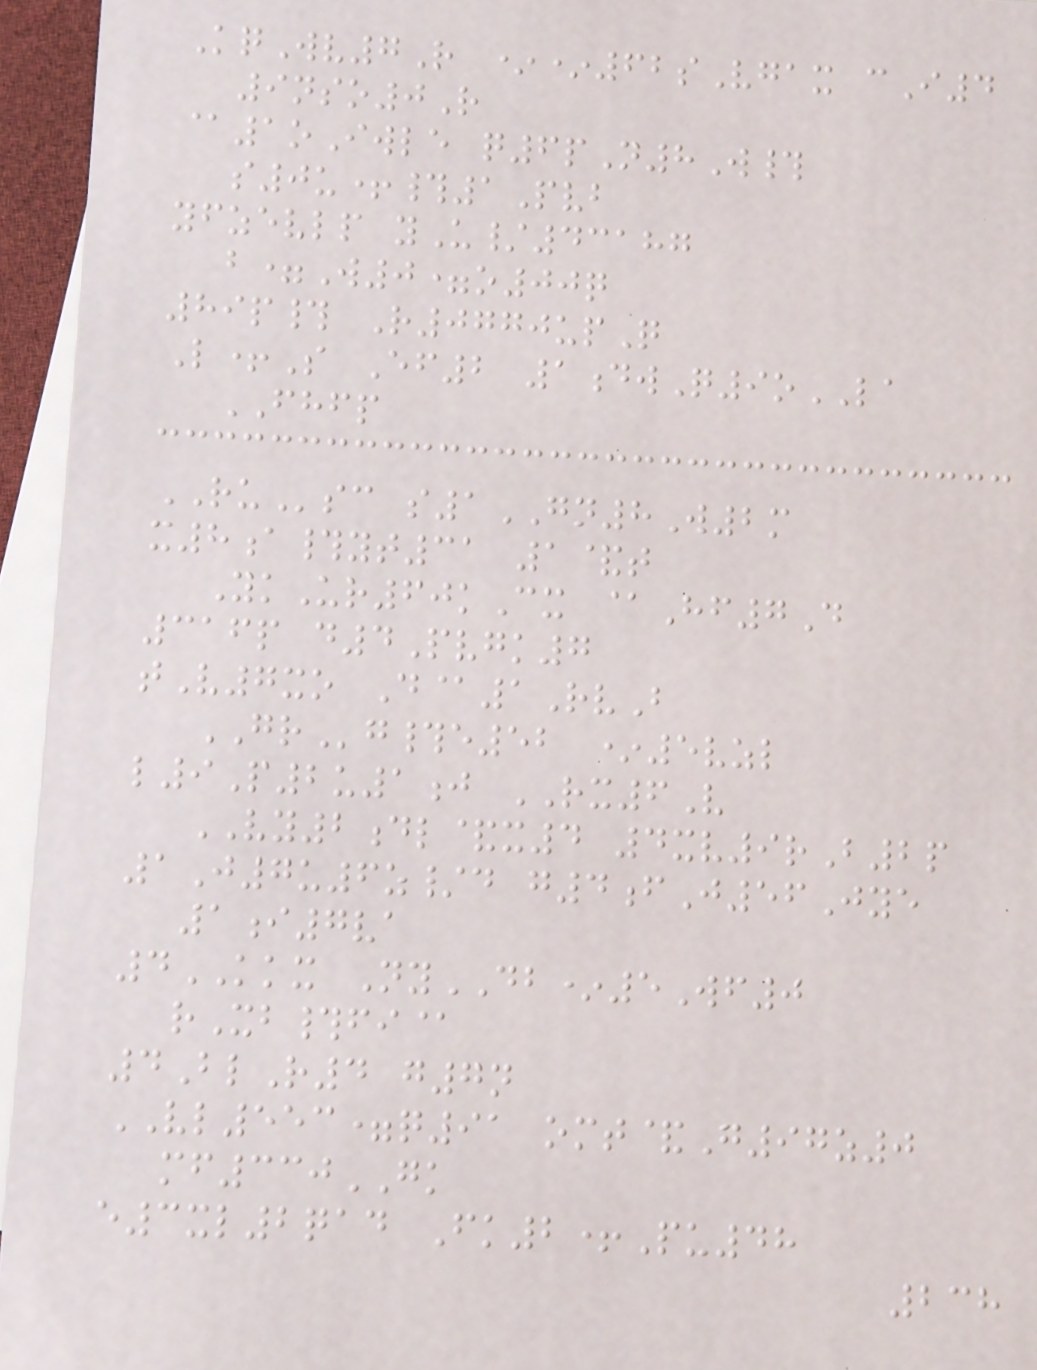KqWv7R **62sVgax cI4
9nso0R
@1oIwle q6pN8W#
s0u+#1Pvb
yfzevlp yU/43187
b=W0=o00q
89p# R0770upQ
L+S Ef2 1dwQ9oLA
FHFP
RUsc s1GN8W2m
x8a#yt31 1&t
YkUr60kCx @Hf7D
316p d4Pvgk7
tV7xo D@1RvB
GRg#e52 *5vzl
l9P2u1j RX6V
VY2dl&x4 4xv9rB2p
1J7u6z/d g4fJ56Jye
1i7va
4KKX NyDB*5Wf0
rXb#fi@
4BlR4 g7n
VL553=q91 omt&G97z0
mf330GK
e3xl2qad Fk2+Pu48
238
